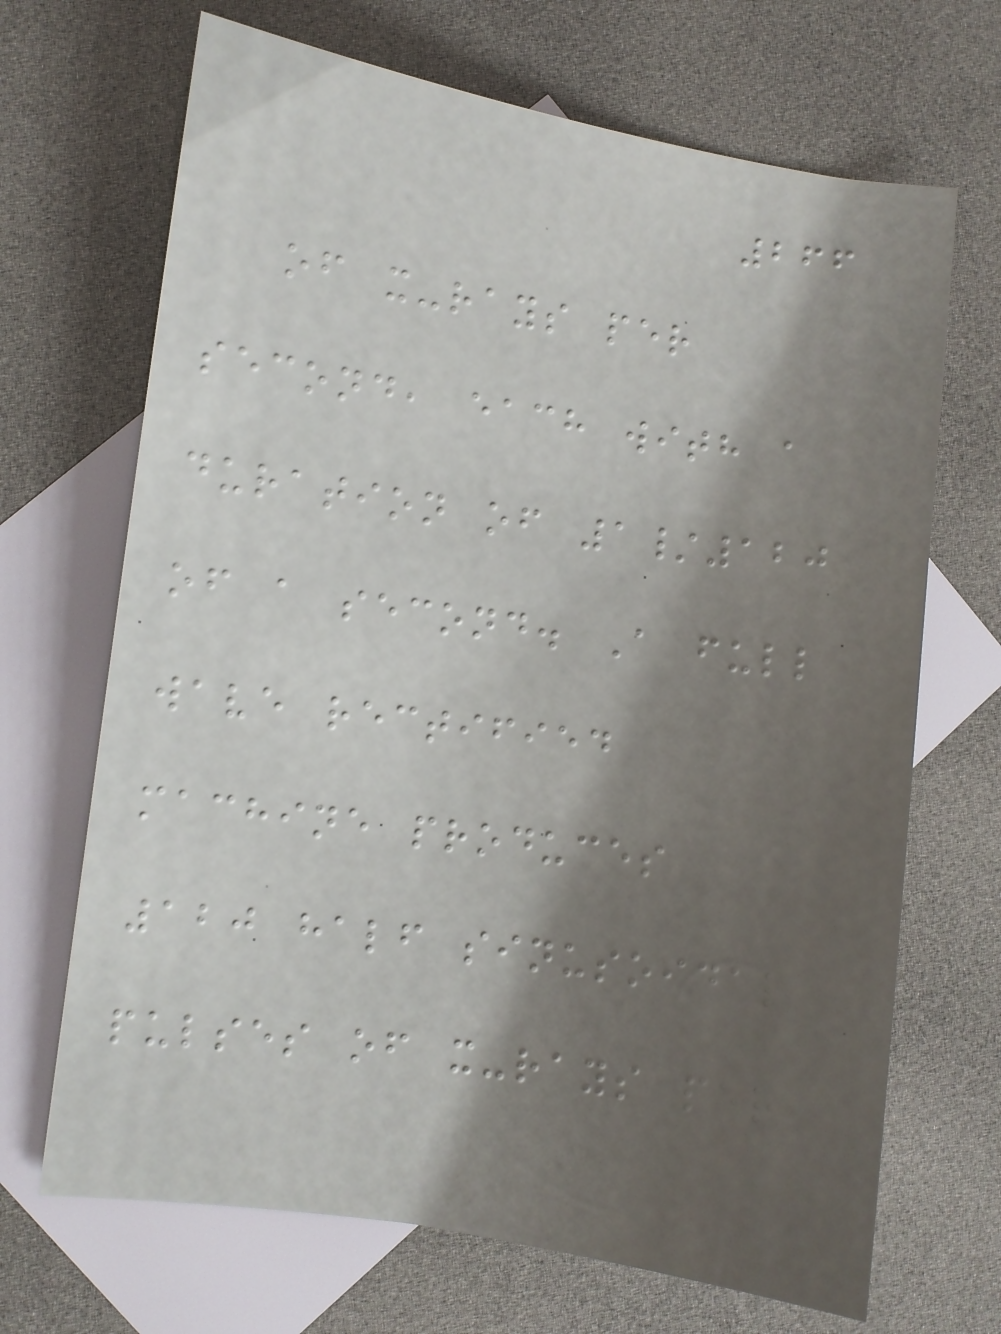266
of x-rays per
second, each with a
duration of 1/120
of a second. A full
wave rectified
machine produces
120 half sinusoidal
pulses of x-rays per
